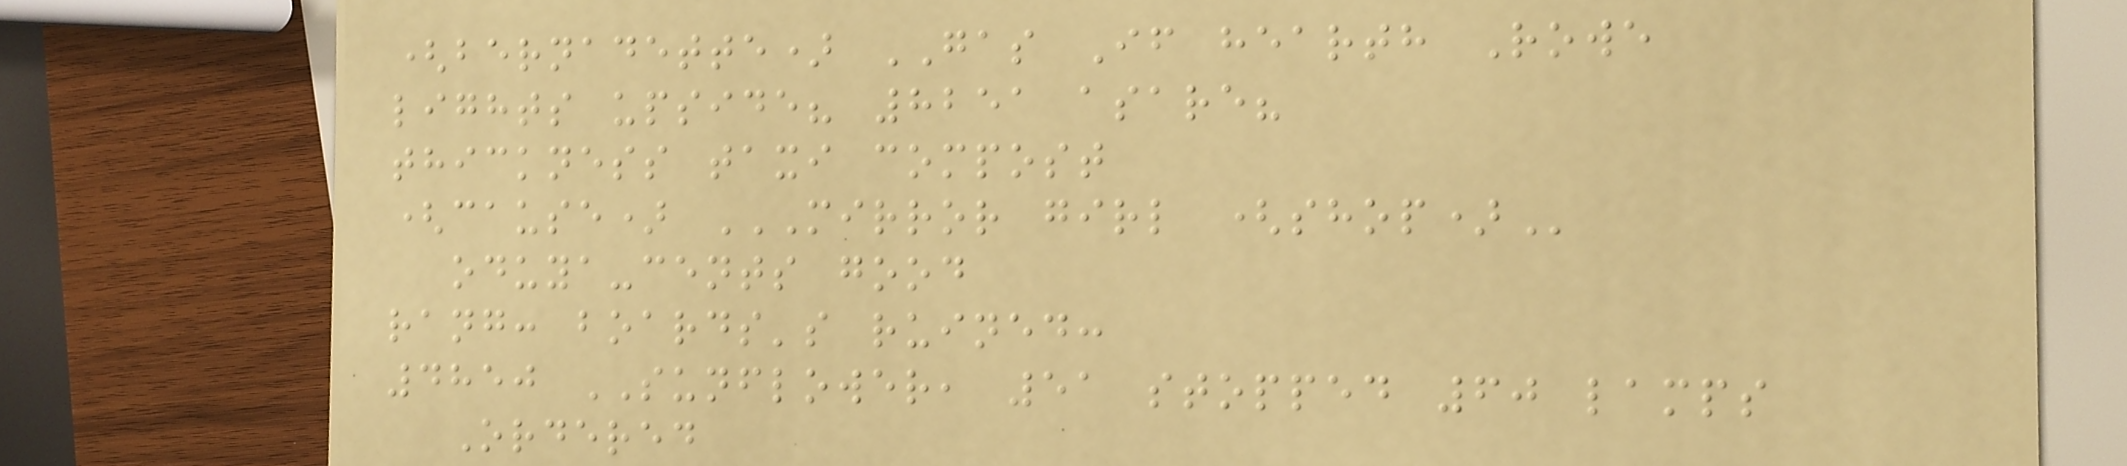(bernadette) GAS If hearth Rowe
lights upside? 8251 asare?
thickness taxi compost
(cause) MIRROR GIRL (SHOP)
oduya-cents good
rang: boards's ruined:
4850 SUNFLOWER, 51 stopped 60 lamps
Ordered
